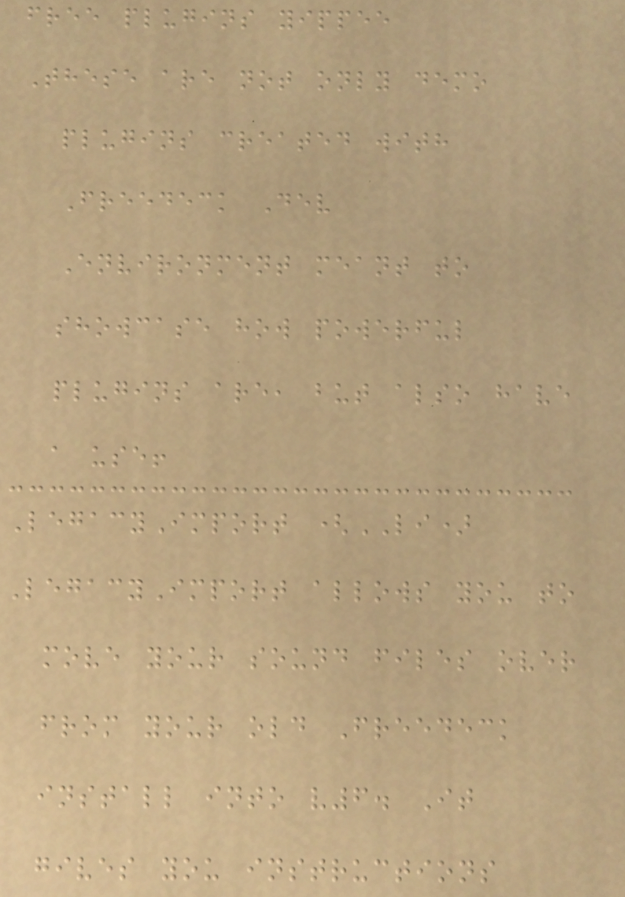free plugins yippee
These are not only demo
plugins created with
Freedeck Dev
Environment meant to
showcase how powerful
plugins are, but also have
a use!
LegacyImport (LI)
LegacyImport allows you to
move your sound files over
from your old Freedeck
install into v6. It
gives you instructions
